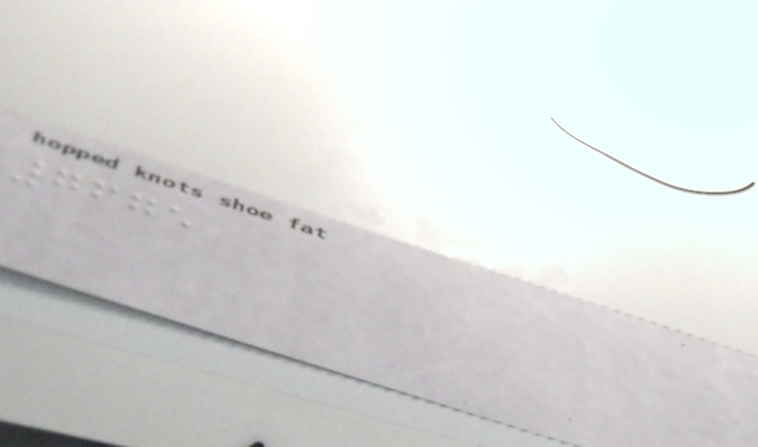7675
